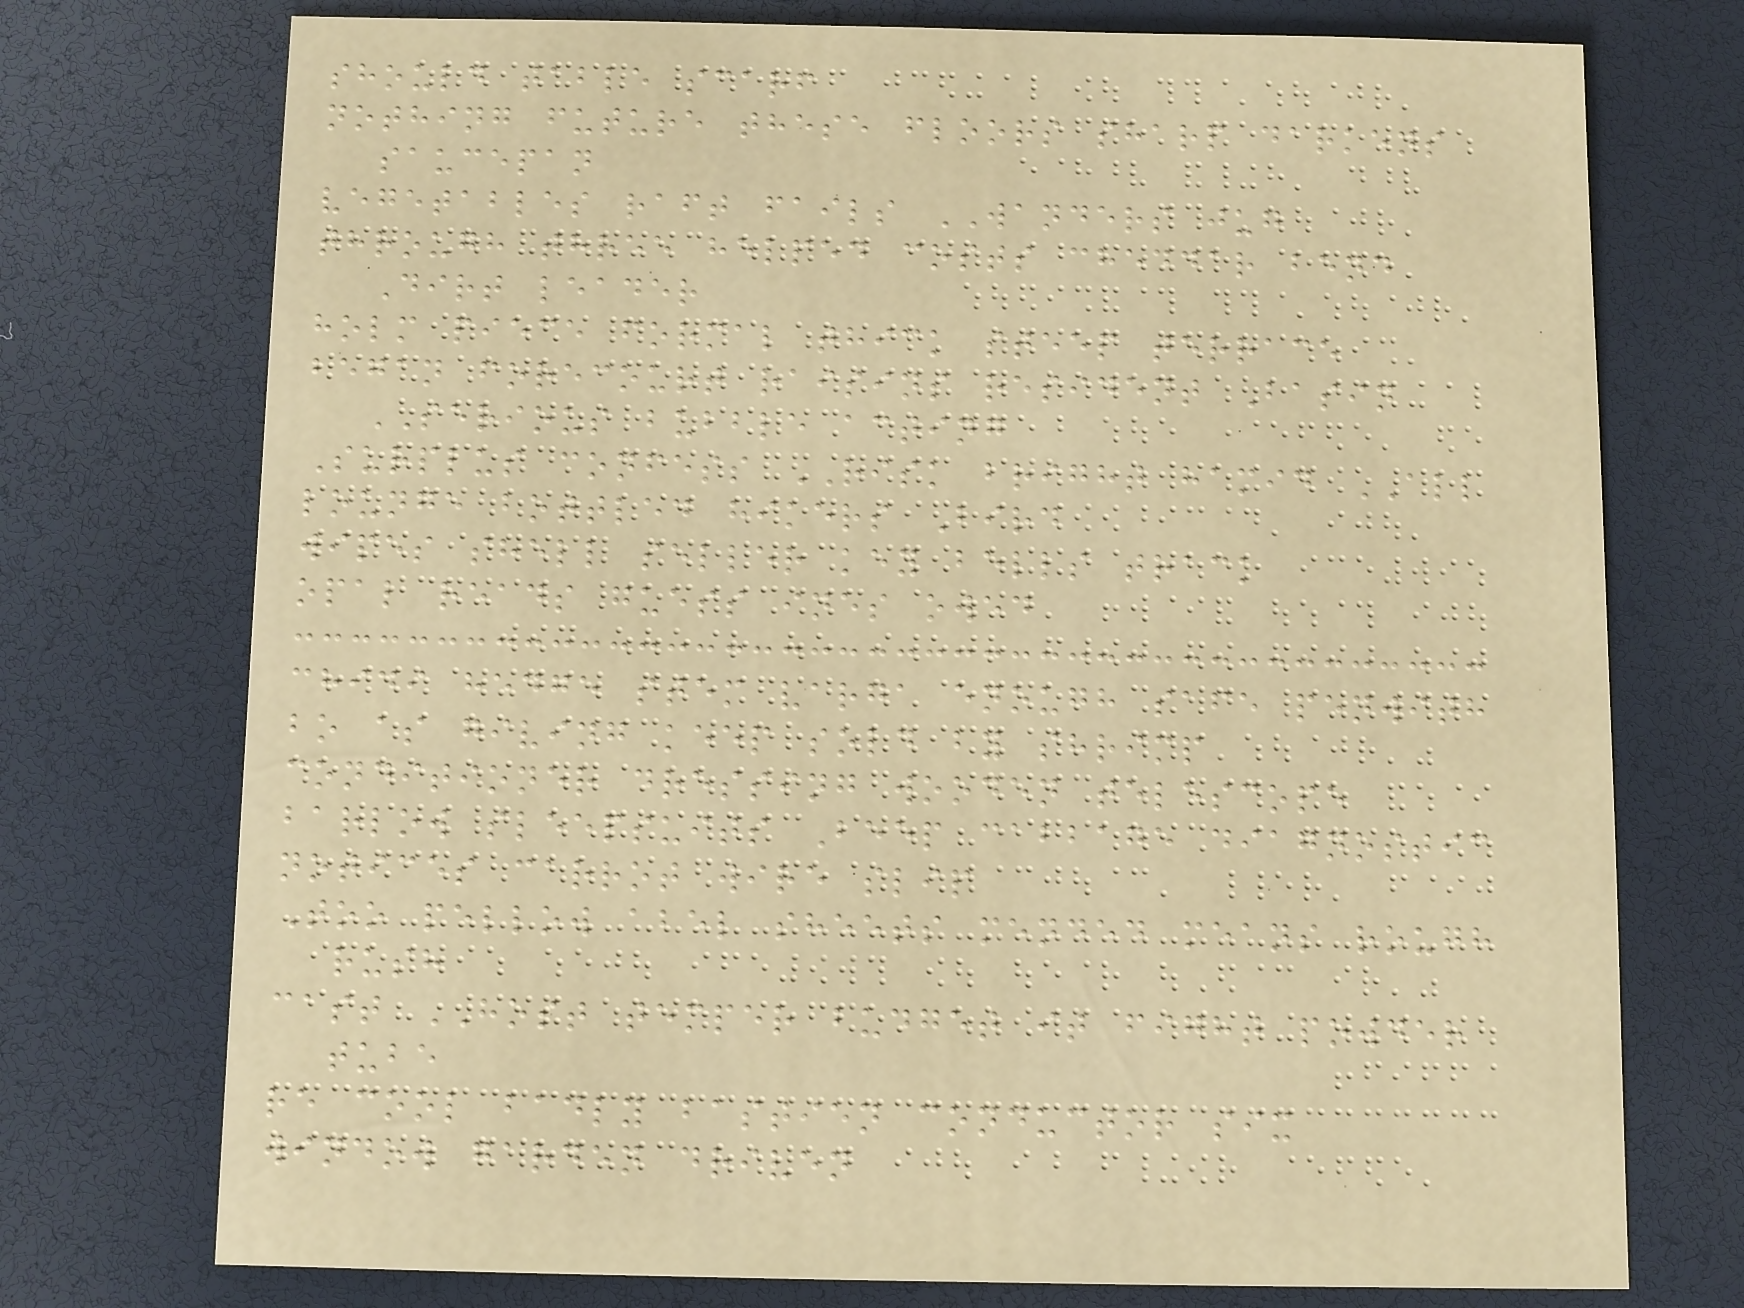should table scarf
nothing future these floors sharp darkens
saucepan
vegetables raft fails WANDERS jug
through three helped costs cheddar bend
Dirt leader
holm piece formal thick steep terrace
began forecourt raisins resident Basin
SERIOUS bubble acting
Surplus confess RISK bright hamid ALL
lounge bottled hikers Bird
wipes shell seller key bells track
opal reads guess ines owed
chidi hedge stem varga enough safe penwith
bo as giving keep sold by shrimp
conditioner dressing wooden telescope
barlow sleepsuits Beep cabbage diagnostic
notices carrot wire slip
Too pellow abel sheets mended means rough
rush
cast HOST temper budget it fight powder
tube
re cool badly bastien conductor six
window garden driven
